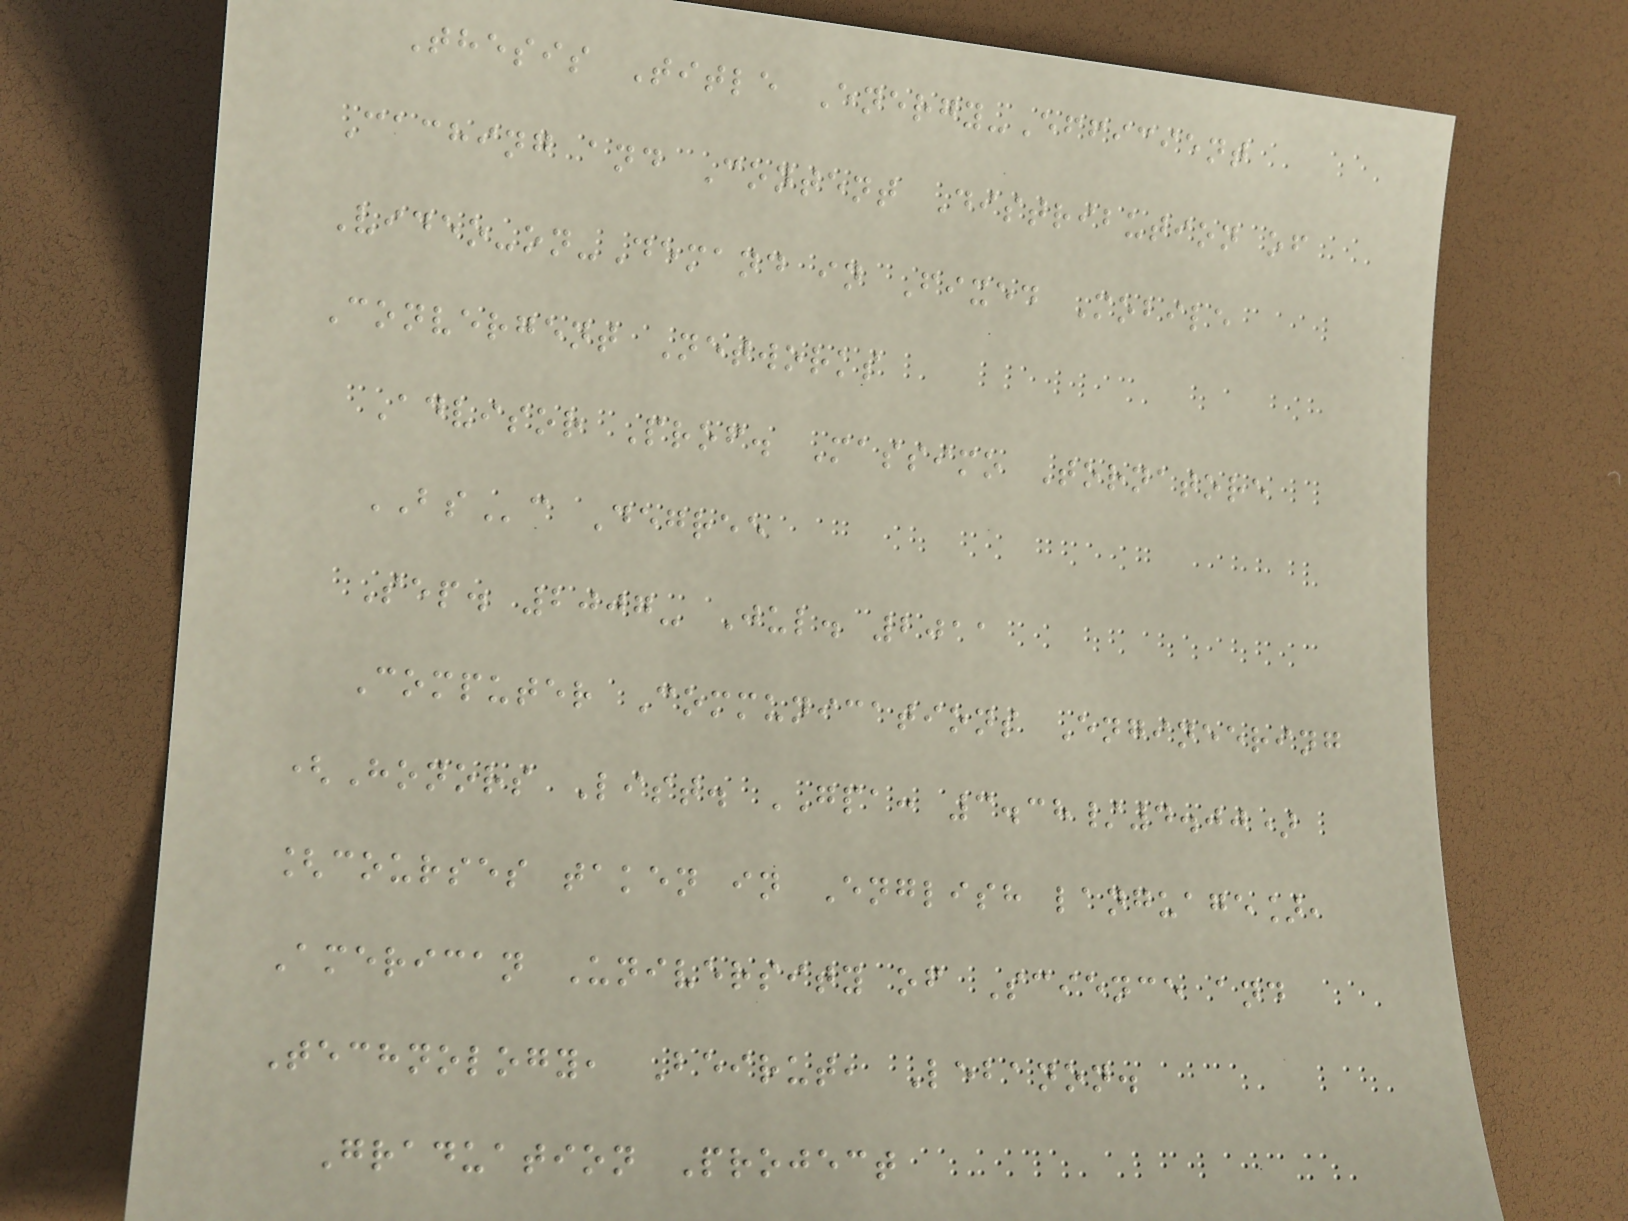Thesis Title Energy-Efficient
Caching and Content Distribution of
Video-on-Demand in Fixed Mobile
Convergent Networks
Advisor Prof. Massimo Tornatore
BSc Degree
Sep. 2007- Jul. 2011
Computer Communications Engineering
(Honors List. GPA: 3.38/4.00)
[courses taken in English language],
American University of Science and
Technology, Beirut, Lebanon.
Graduation Project
